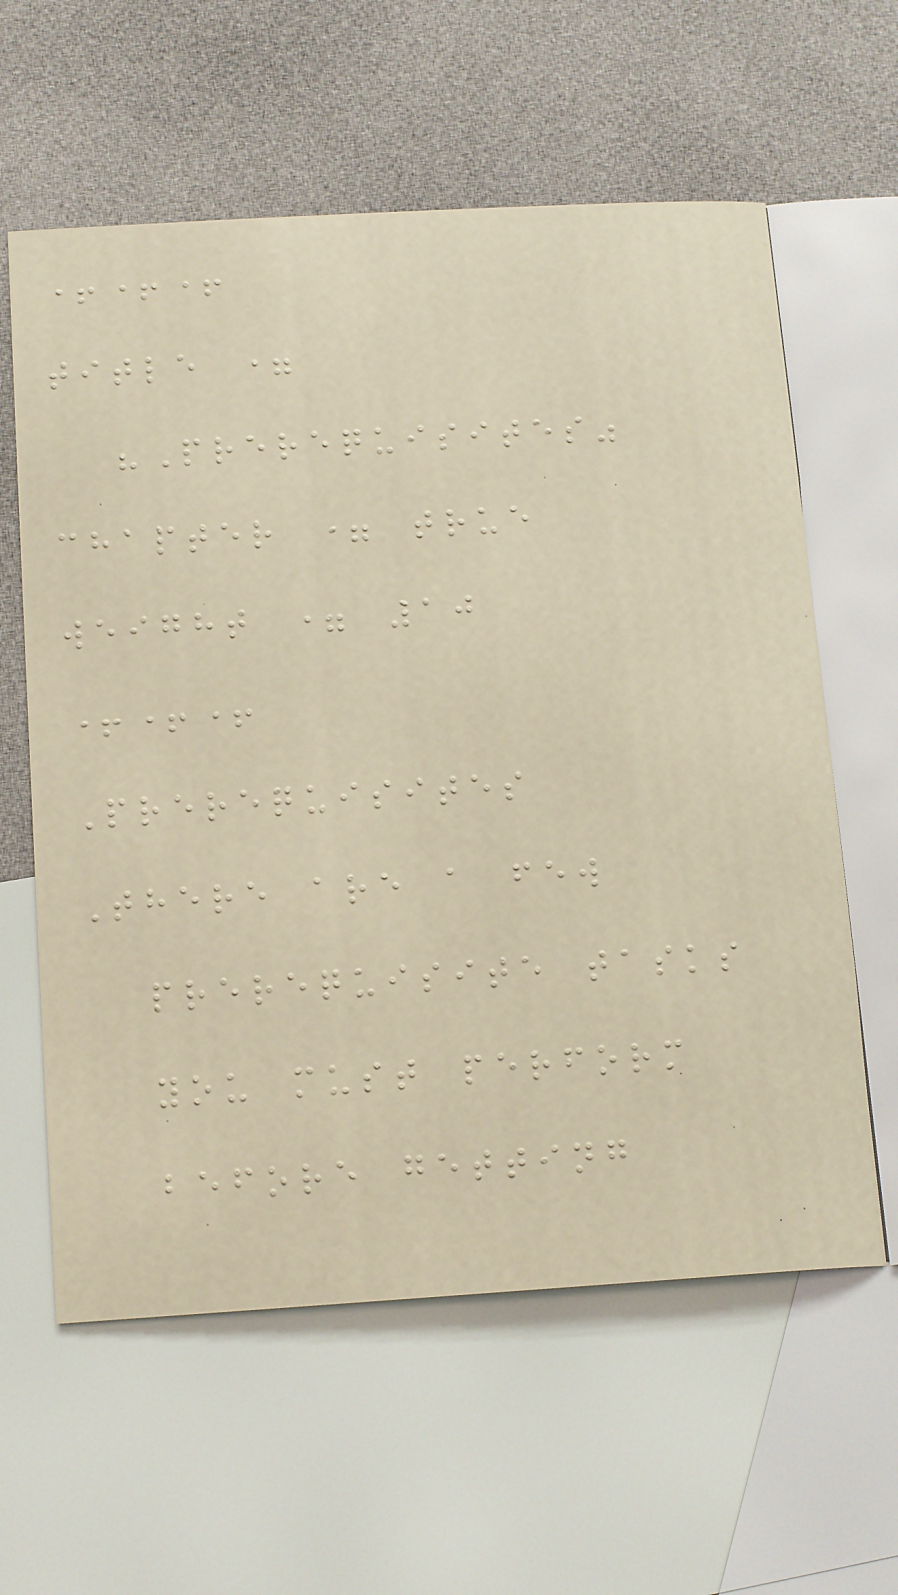+++
title =
"Prerequisites"
chapter = true
weight = 10
+++
Prerequisites
There are a few
prerequisite tasks
you must perform
before getting
